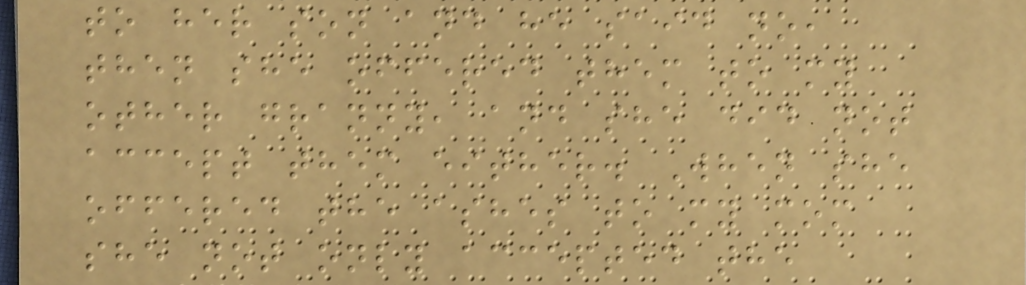to her son and he said no,
then she offered them to my
other granny, and she did not
accept them either. When she
offered the ashes to my mom
she not only accepted the
